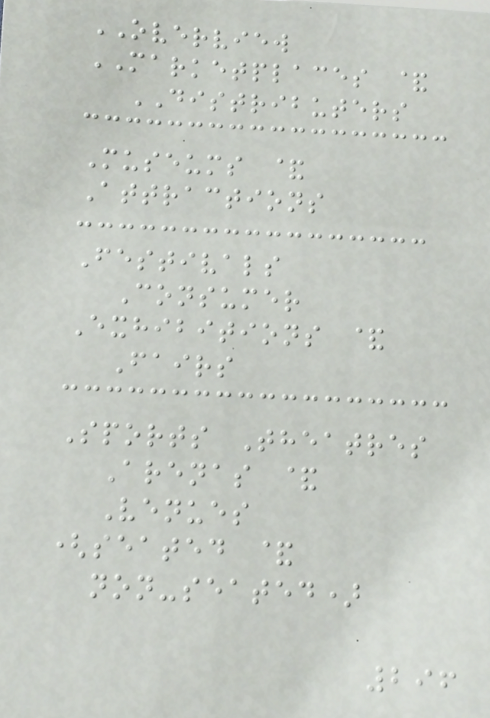OVERVIEW
MARKETPLACES &
DISTRIBUTERS
Museums &
Attractions
Festivals
Consumer
Exhibitions &
Fairs
Sports Theatres
Arenas &
Venues
(seated &
non-seated)
296
